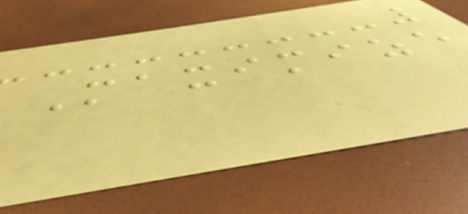Maximize
